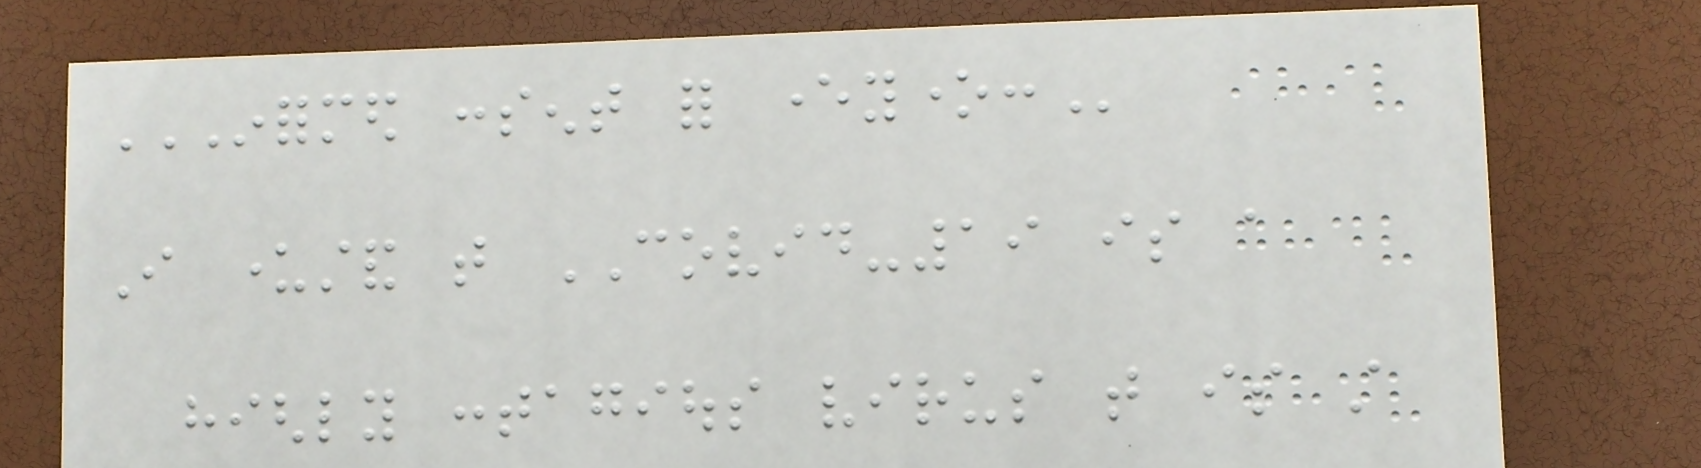INFORMED CONSENT FOR EVERYONE:
I understand that COVID-19 is a
highly contagious virus that is still
